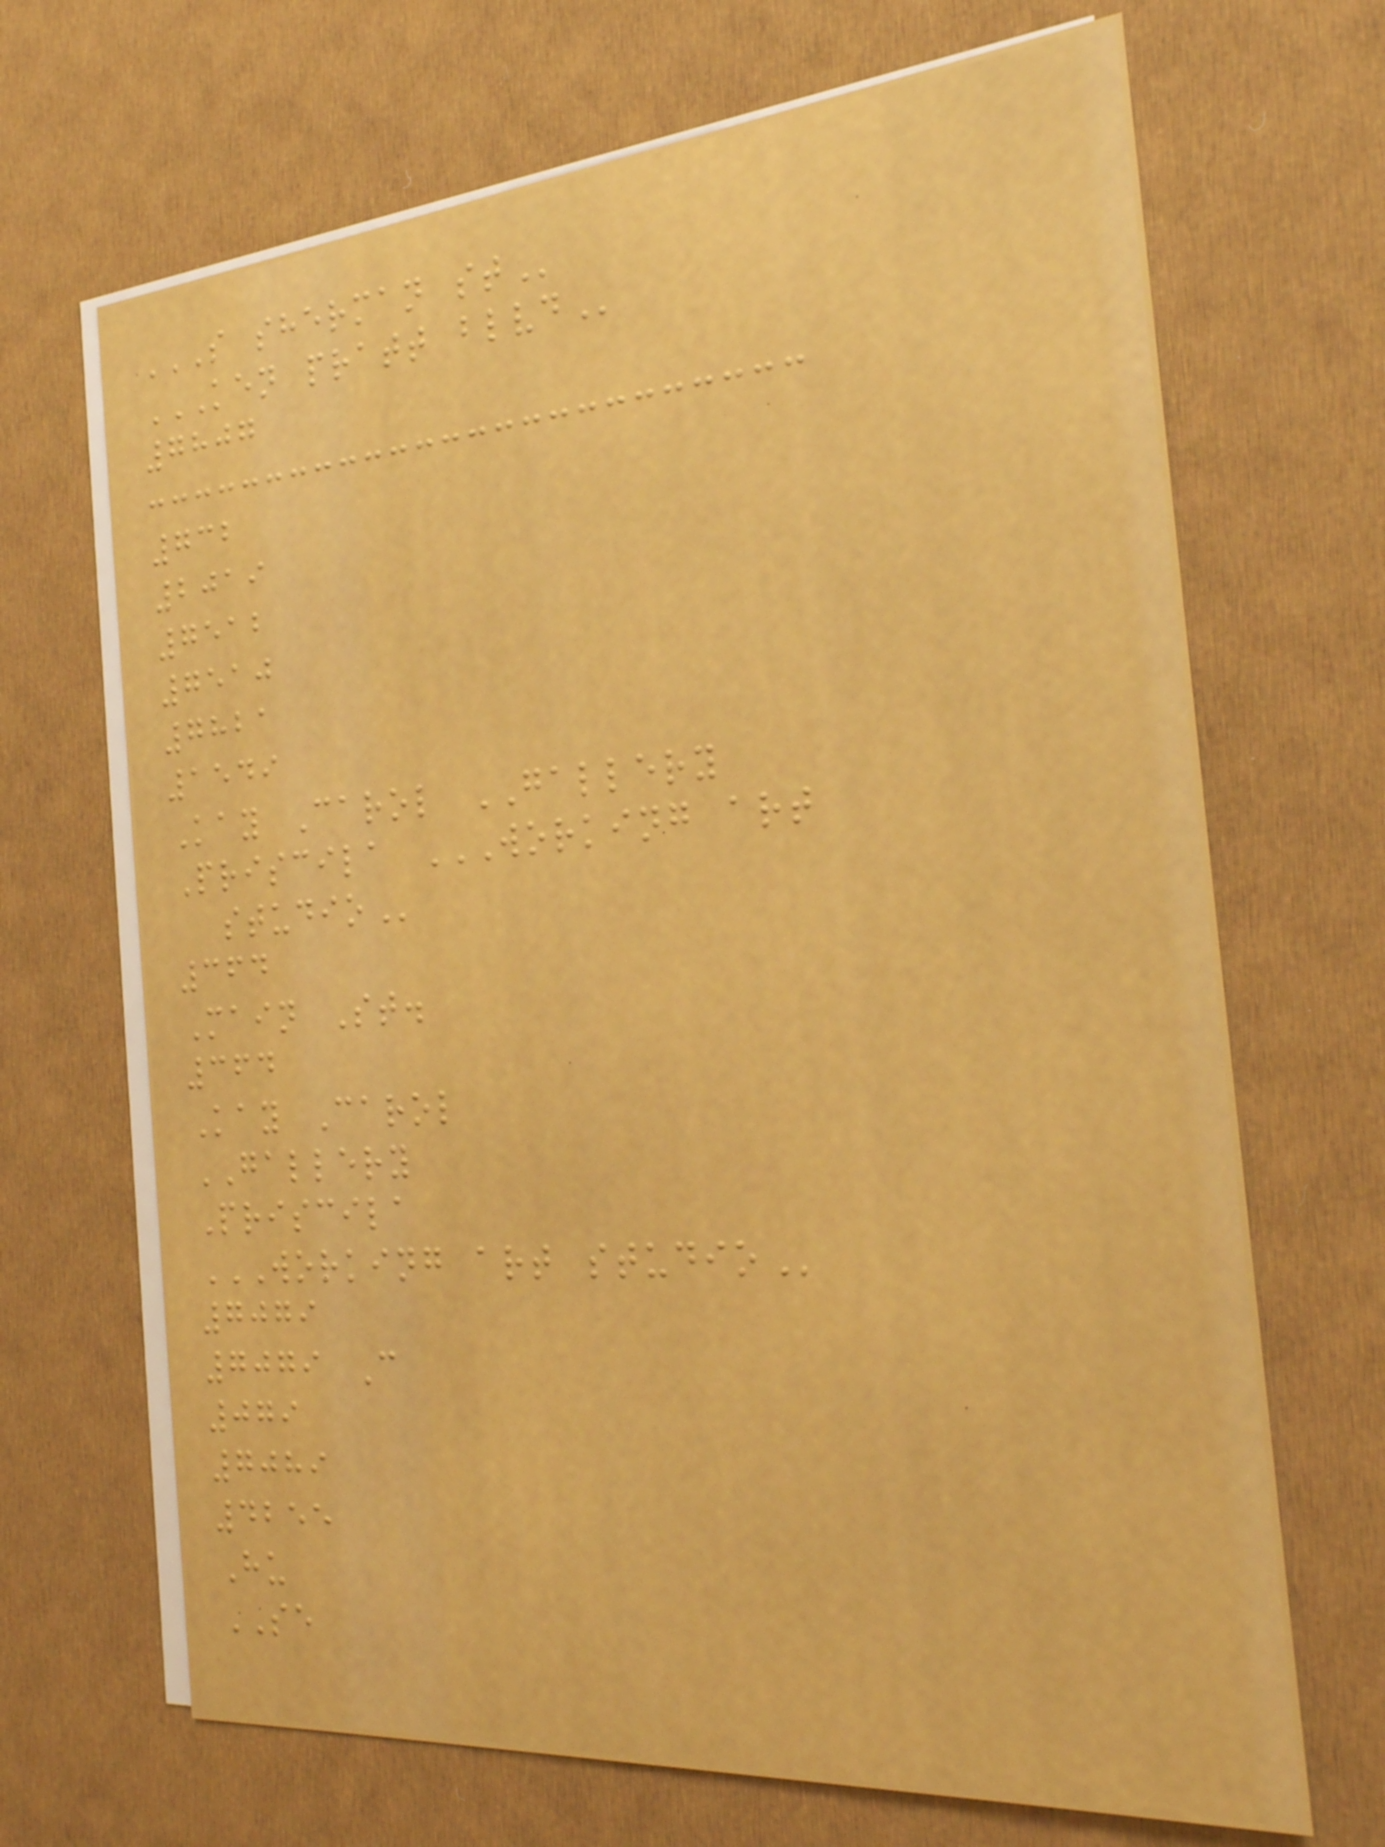S SHERMAN ST
KEN PRATT BLVD
7807
732
2019
7512
7510
7821
1549
Kay Carol GALLERY
Priscila WORKING ART
STUDIO
364
Main St.
364
Kay Carol
GALLERY
Priscila
WORKING ART STUDIO
7079
7079 C
079
7089
4255
Hu
SE
